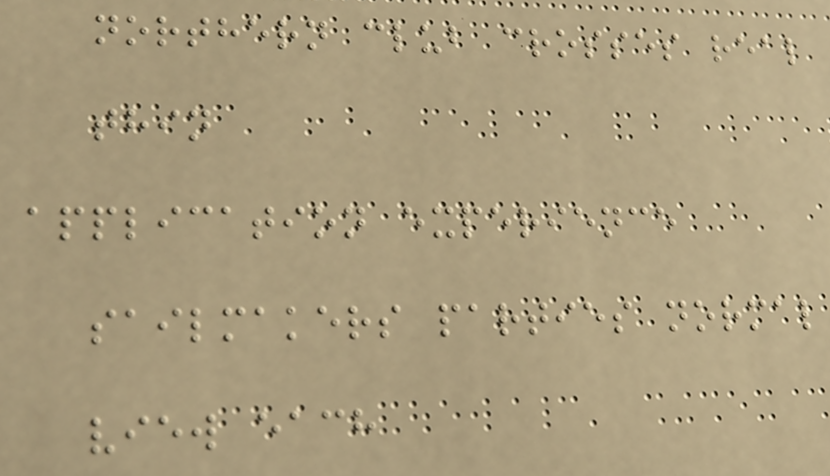northern club crosses real
thin
application experience
sailmakers parties normal
view each
